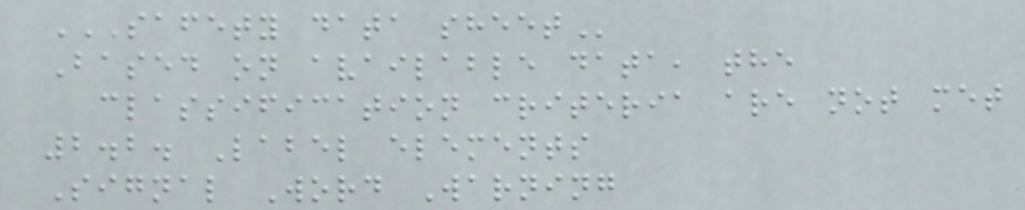SAFETY DATA SHEET
Based on available data, the
classification criteria are not met
2.2. Label elements
Signal Word Warning
